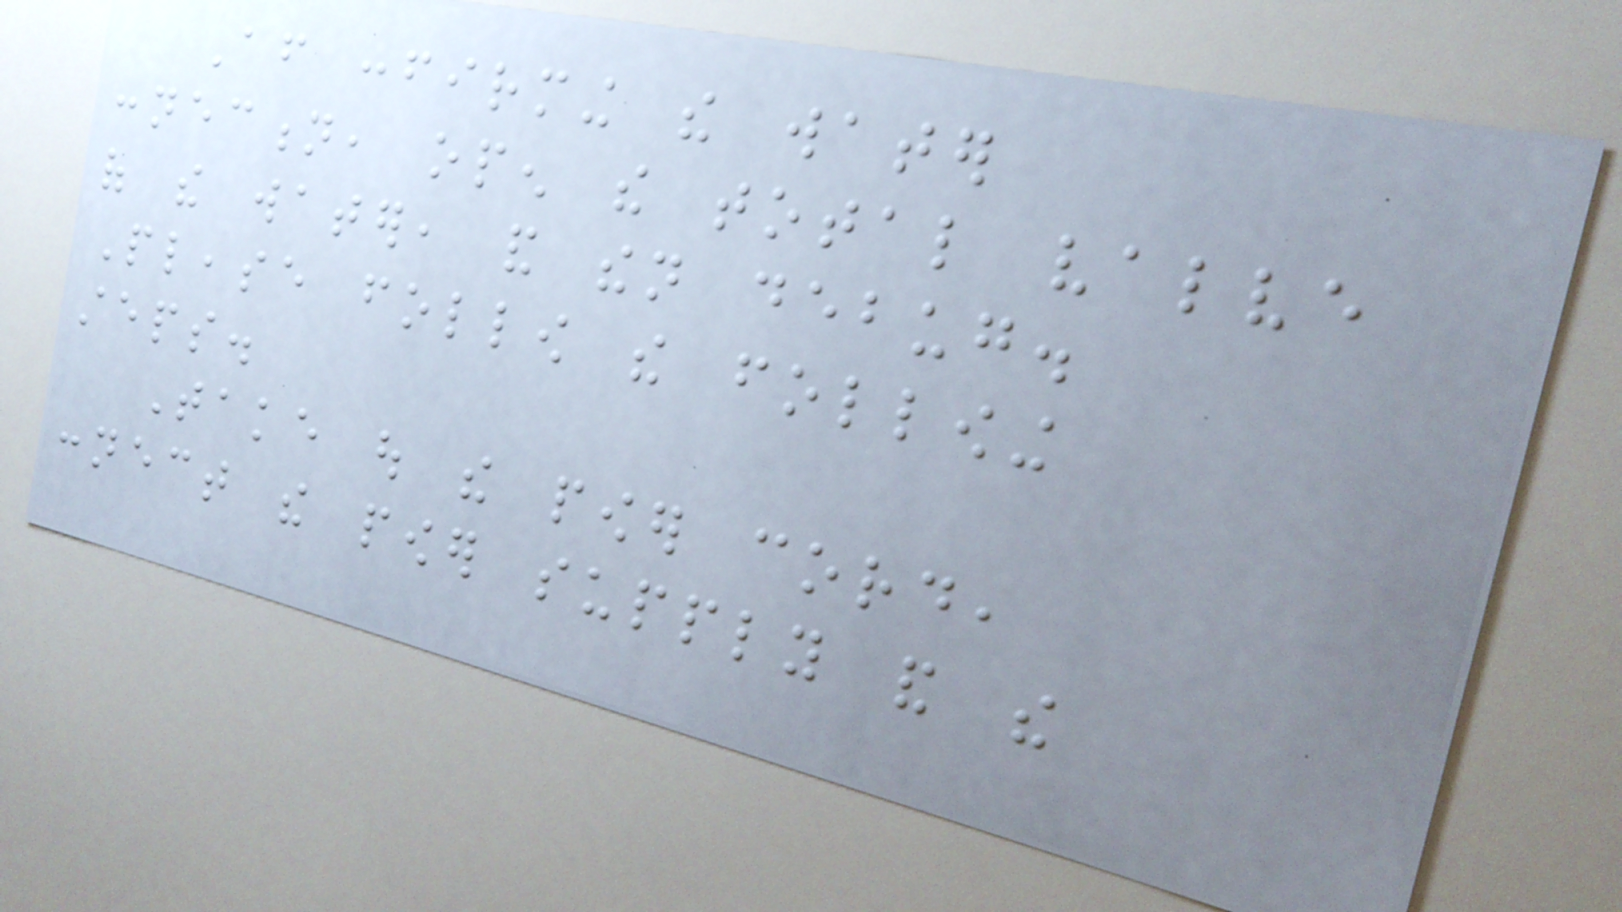After confirming the water
connection, open the total valve
of the water, and then debug.
Please follow the following
steps.
Take out the power cord,
connect the power supply and the
